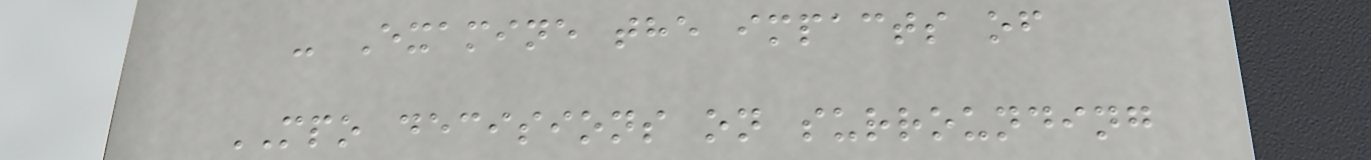- Examine the impacts of
MPO decisions on surrounding
